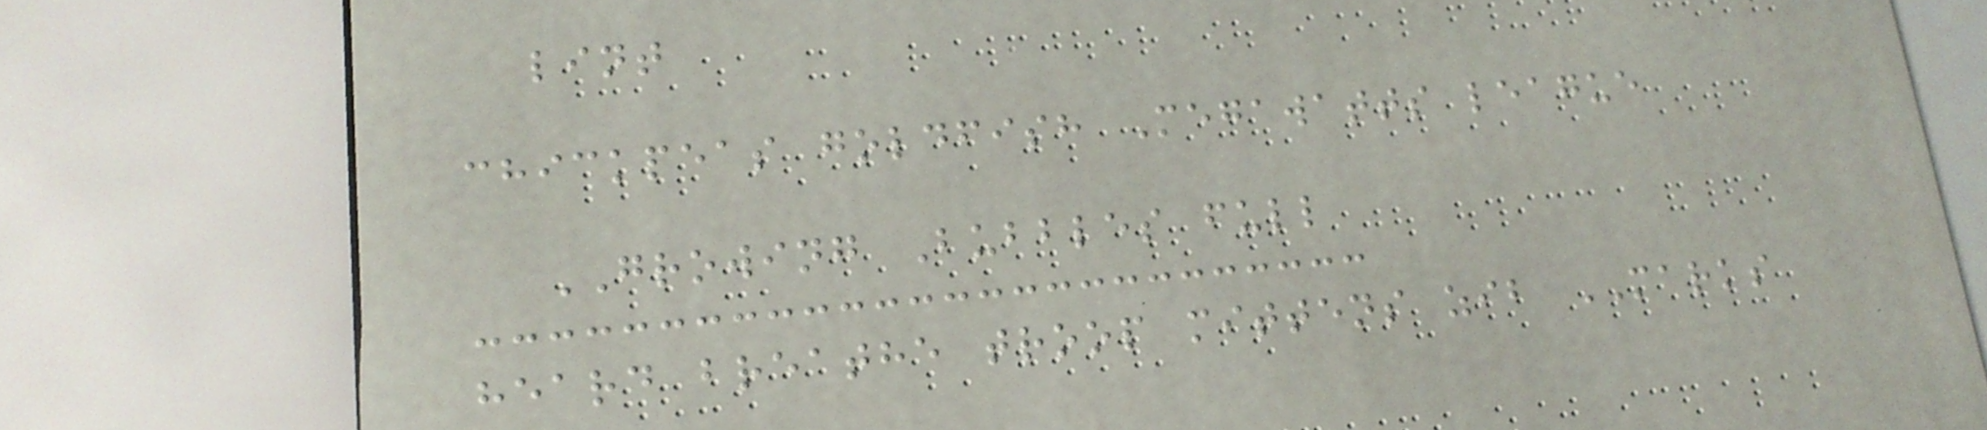lint
chickpeas goldfish Megawatts league
GROWING Bubbles full
heard breathe troop mittens zib MARKS
